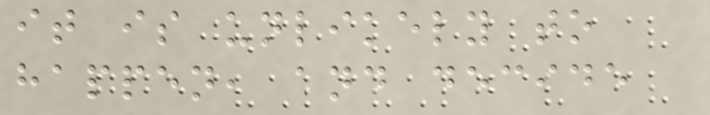it is unlikely to
happen, and decide
